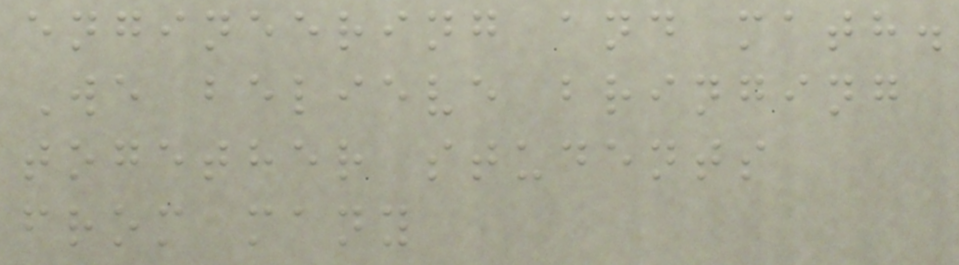engineering and math.
We believe bringing
together students
from many
